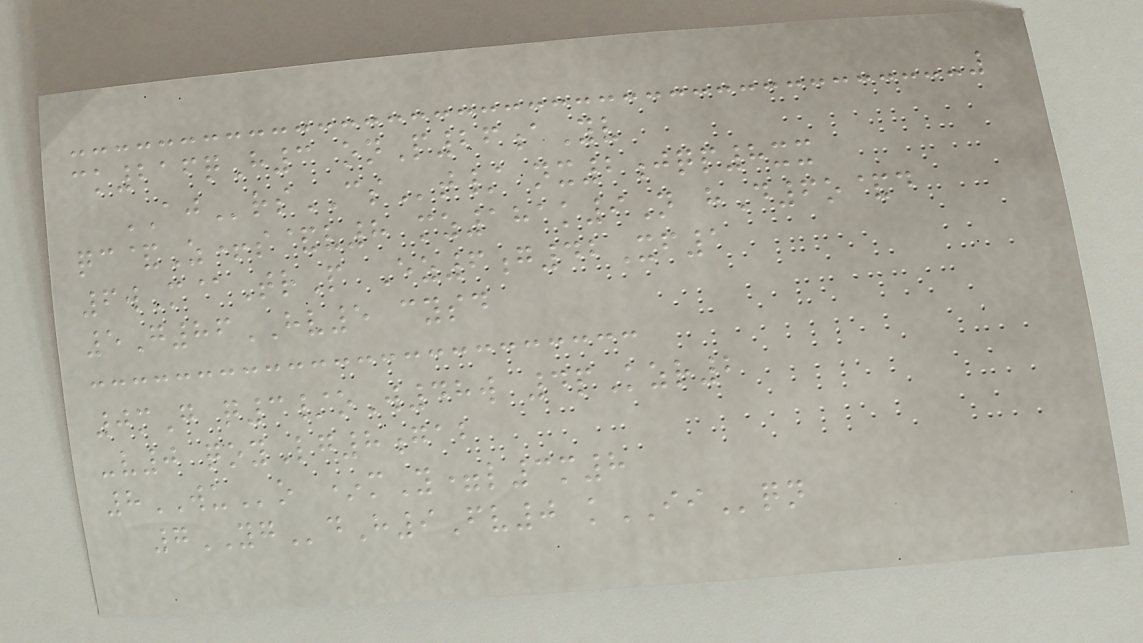ck216qH3 onP26aYv
AJrsCSt/ nx2jqp8xx
qc&Z+s&v8 mz181k9N hD6o&d
6wM@TrP Ez6g42Xf1
5G86HV5 cysd
0mG q3/oW48w 4pKzr2
-v0 qoyLg8gab
8WUo *mY=l3m8
7YGdH9Fv0 kIIqn
